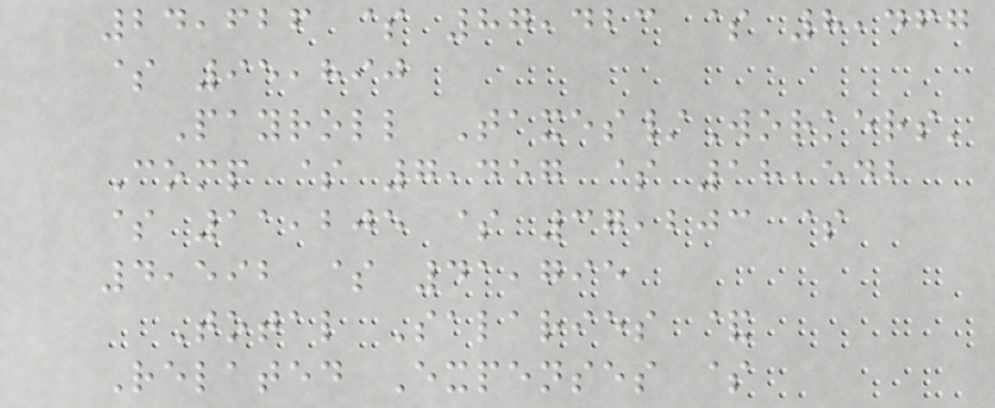24,626 $ 87,423 $ 8,467
$ 95,890
Payroll Taxes/Workers'
Comp $ 7,457 $ 18,542
$ 11,205 $ 37,203 $
4,592 $ 41,795
Total Salaries &
Related Expenses $
